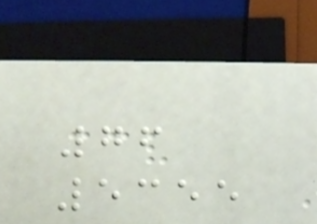76
5355
